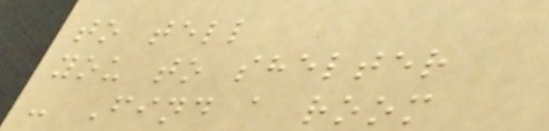to tell
you to shelter
- Find a room
